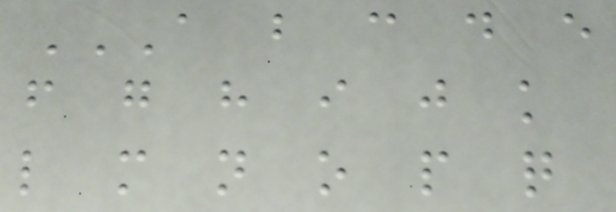A B C D E
F G H I J K
L M N O P Q
